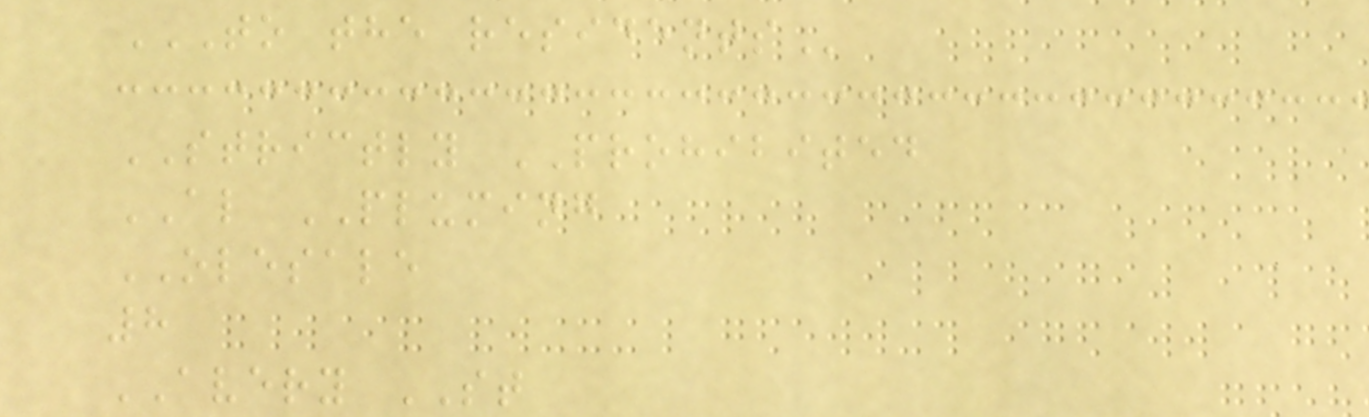TO THE RESIDENTS
STRICTLY PROHIBITED
AL PLUMING
OLESALE
8
AVERY ST
